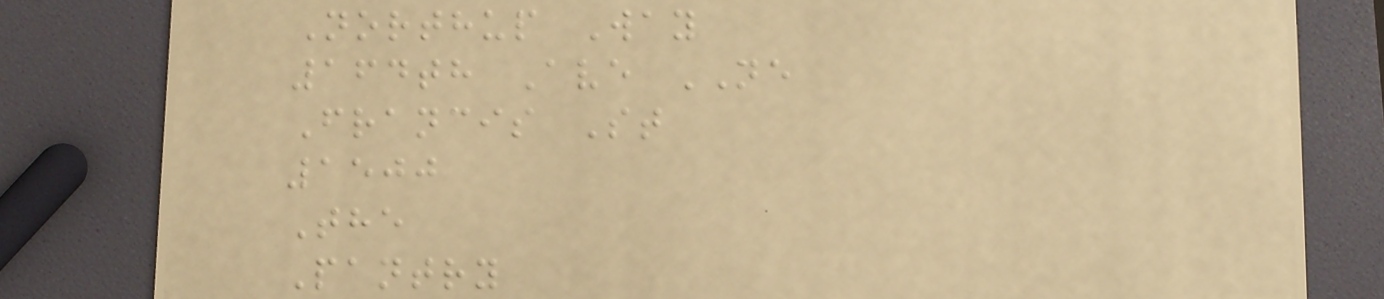Northup Way
164th Ave NE
Francis St
1500
The
Pantry
